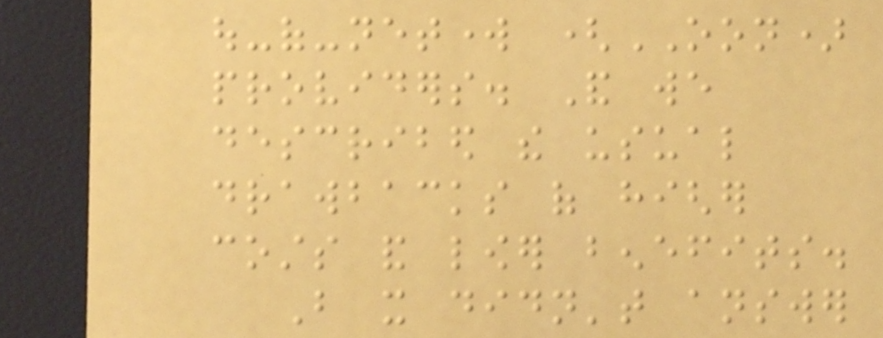out-of-network (OON)
providers. And we
described the usual
drawbacks of higher
costs and lower benefits.
But it didn't answer
